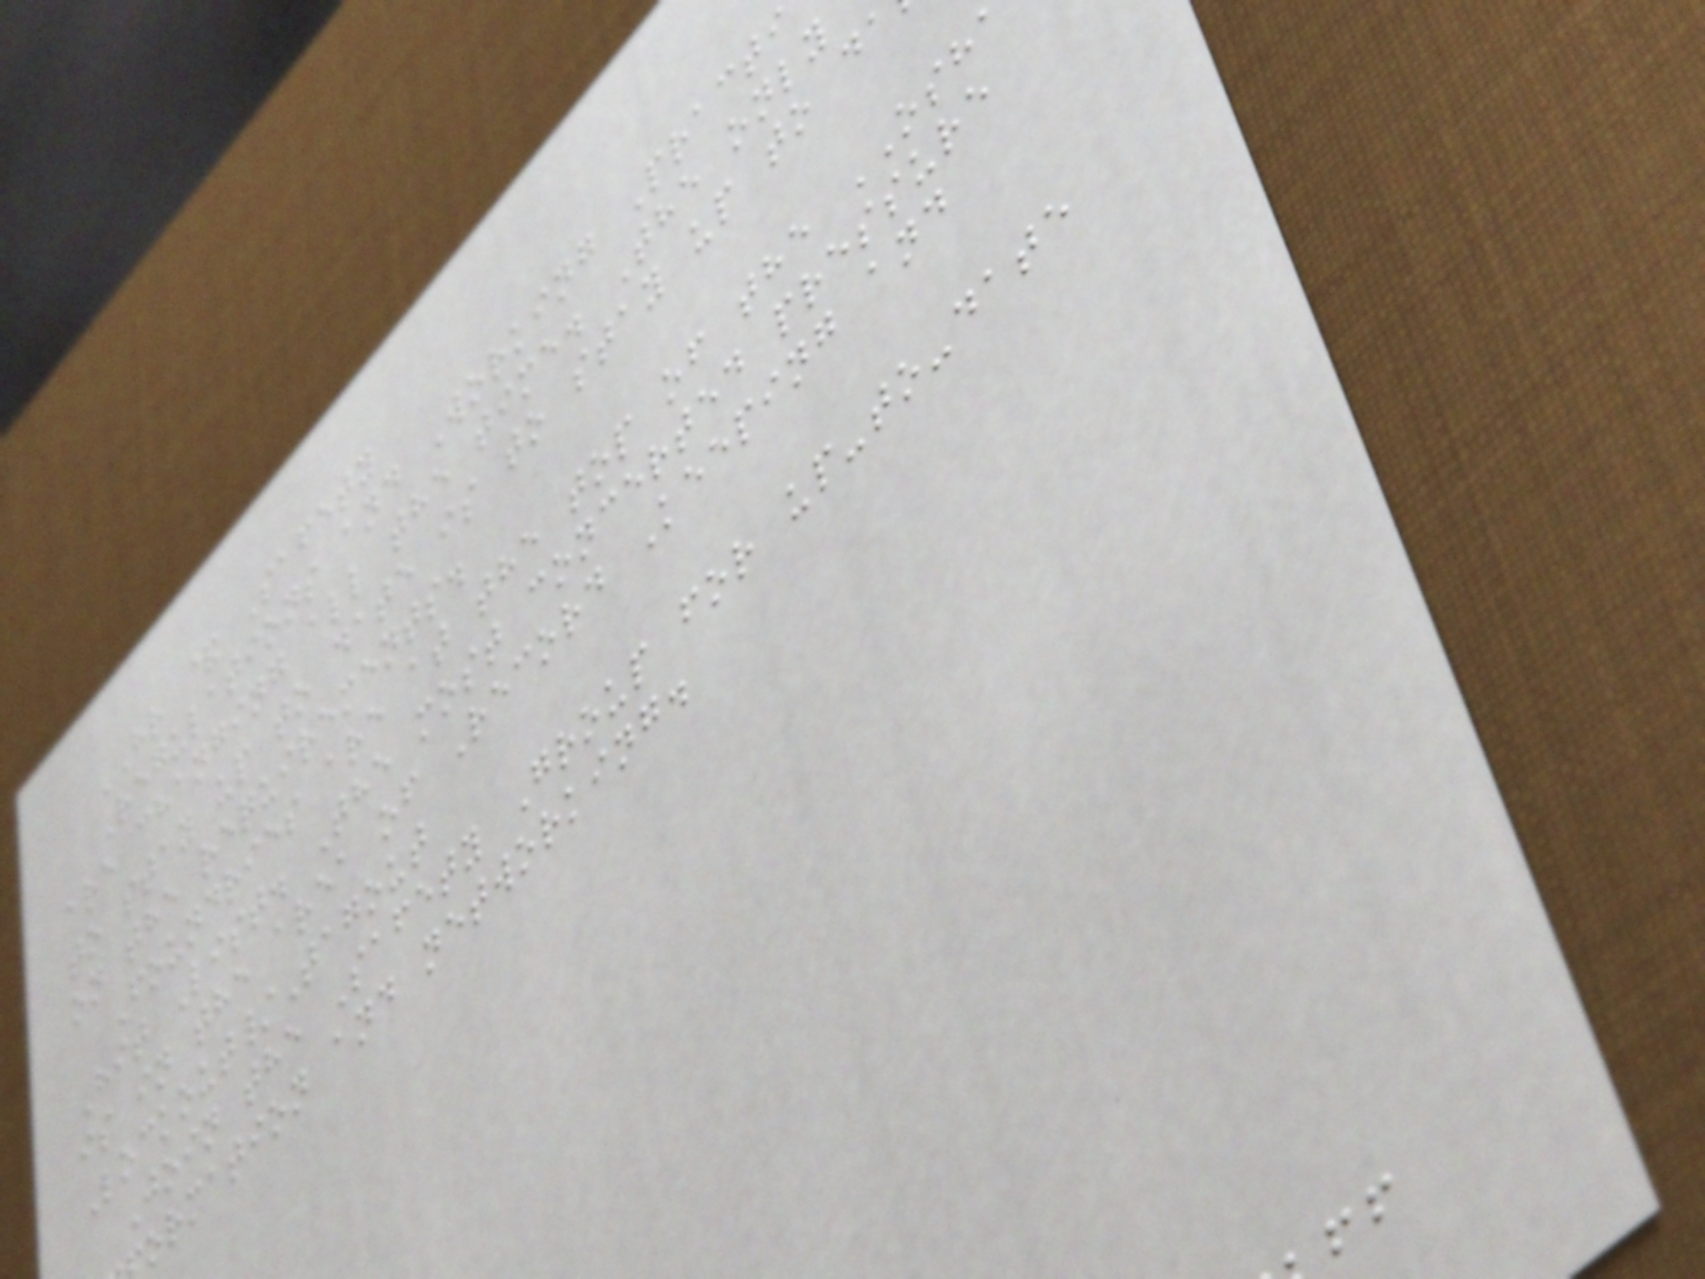HR & Safety
Regulations and Working Practi
are changing all the time. The only
to stay up to date is to stay up to da
on the requirements.
Foundries are at the top of the OSH
Hit List. The most concerted pressure
is in the area of Record Keeping and
Lockout/Tagout
Join the Safety Group for up-to-date
ormation and networking.
